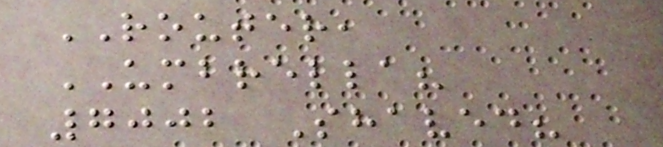ROUTER,
UMBRELLA?
7002 Shaved?
